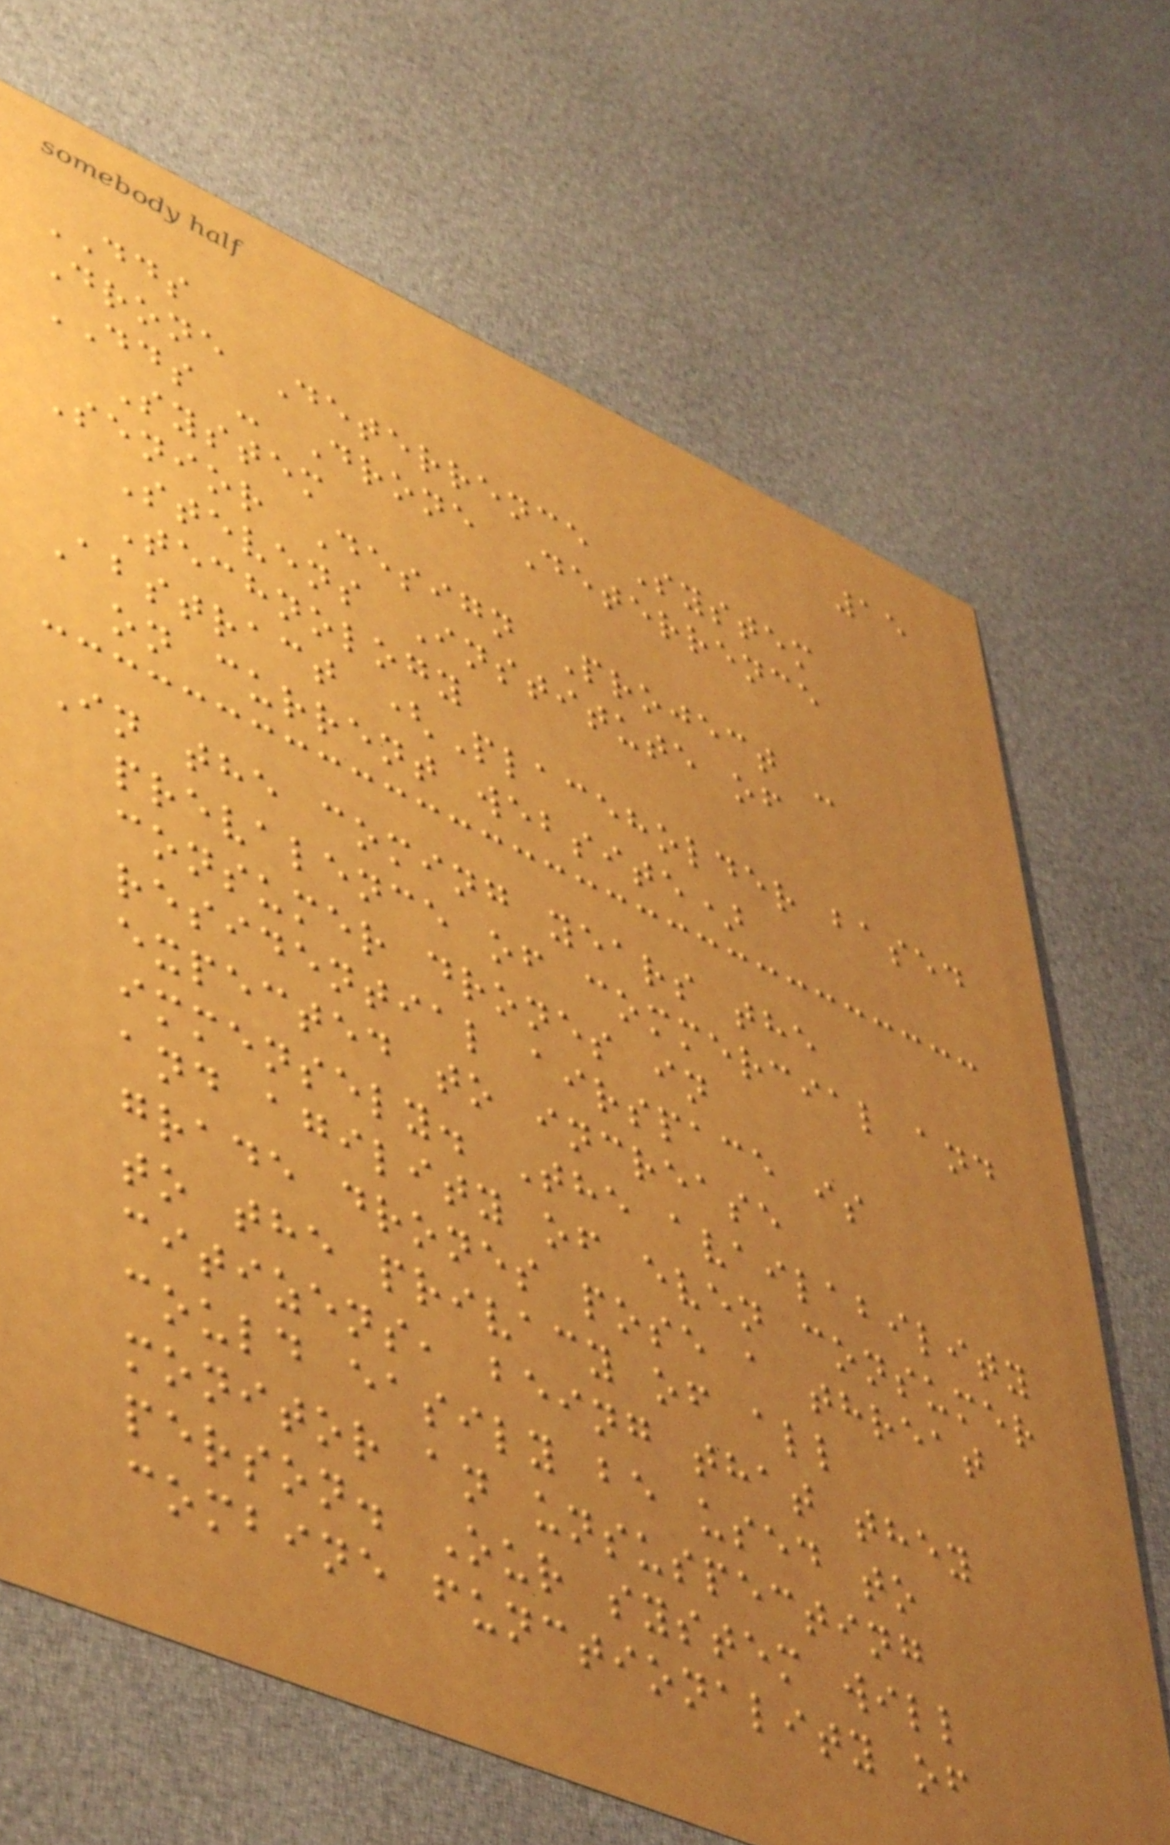15
DDS
Drone Deterrence System
DDS - Drone Deterrence
System
Senior Design Project -
Stevens Institute of
Technology
Abstract (Placeholder based
on current website)
In the coming years the
prevalence of commercial and
consumer drones in
residential airspace is
expected to increase
immensely. The availability
and agility of even consumer
grade drones pose a threat
to the privacy of all
citizens, being that they
could easily be used to
monitor an unsuspecting
person. Our system will
combine functionality of
